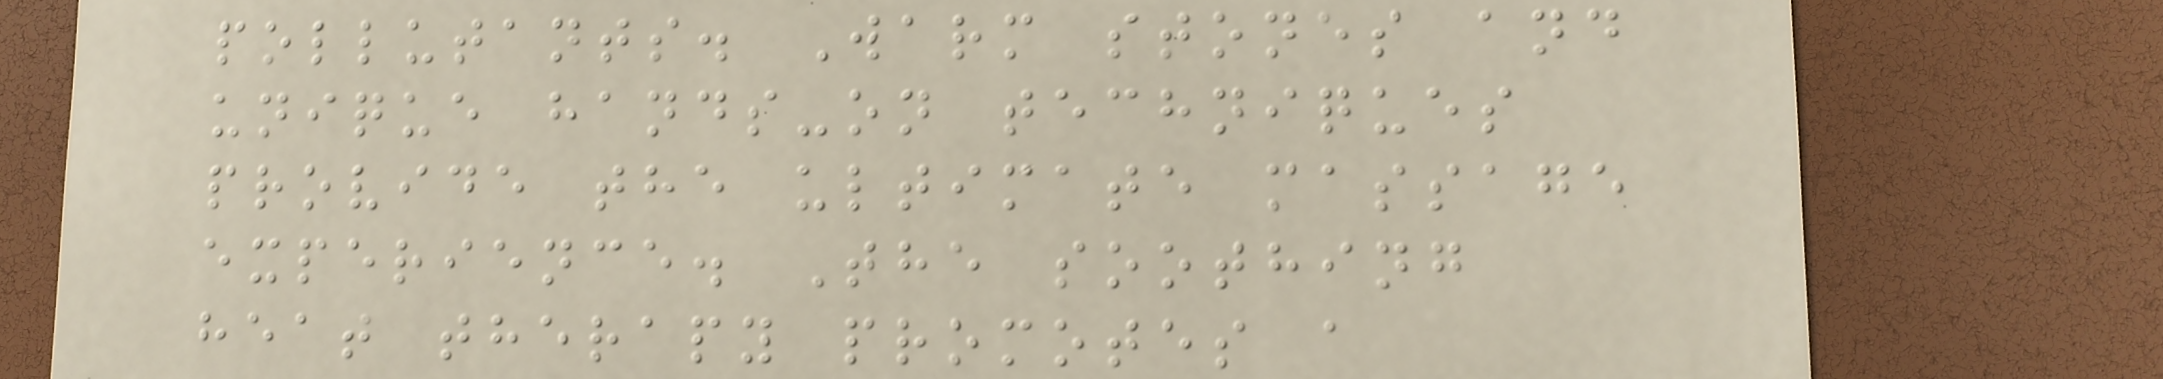pollutants. Warm stones and
unique hands-on techniques
provide the ultimate massage
experience. The soothing
heat therapy promotes a
